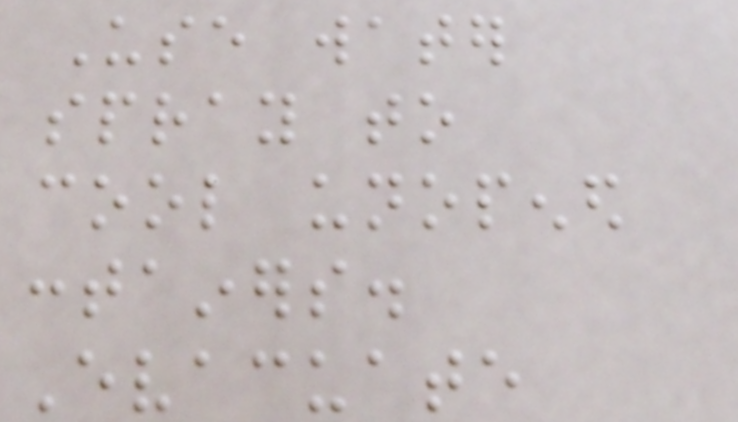Use water
spray to
cool unopened
containers.
Evacuate
